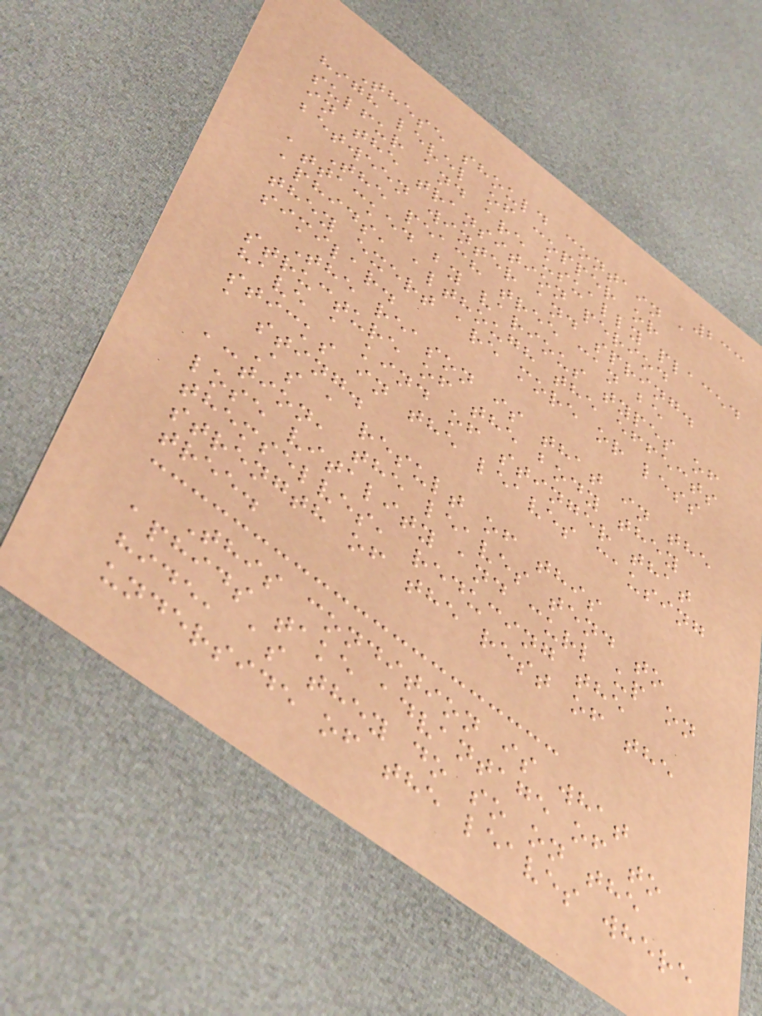233
These should contain a
high level of copper or
sulfur and are usually placed
in the transition period
between winter and spring.
The peach tree can be
attacked by various types of
aphids, although the effects
they exert are more or less
similar.
The reason is that in the
structure of the body they
have a kind of stinger that
sticks in the leaves causing
a sting.
As a result of this
action, the leaves tend to
lose vitality and curl up on
themselves, reducing the
strength of the rest of the
tree.
This condition is what
aphids take advantage of to
hide, as they do so on the
underside of the leaves where
